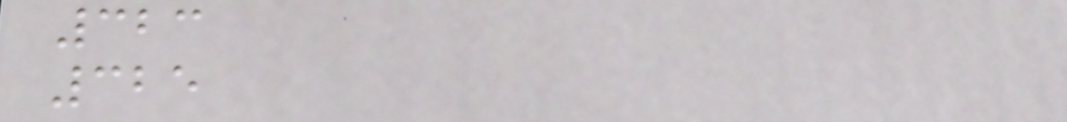323
325
